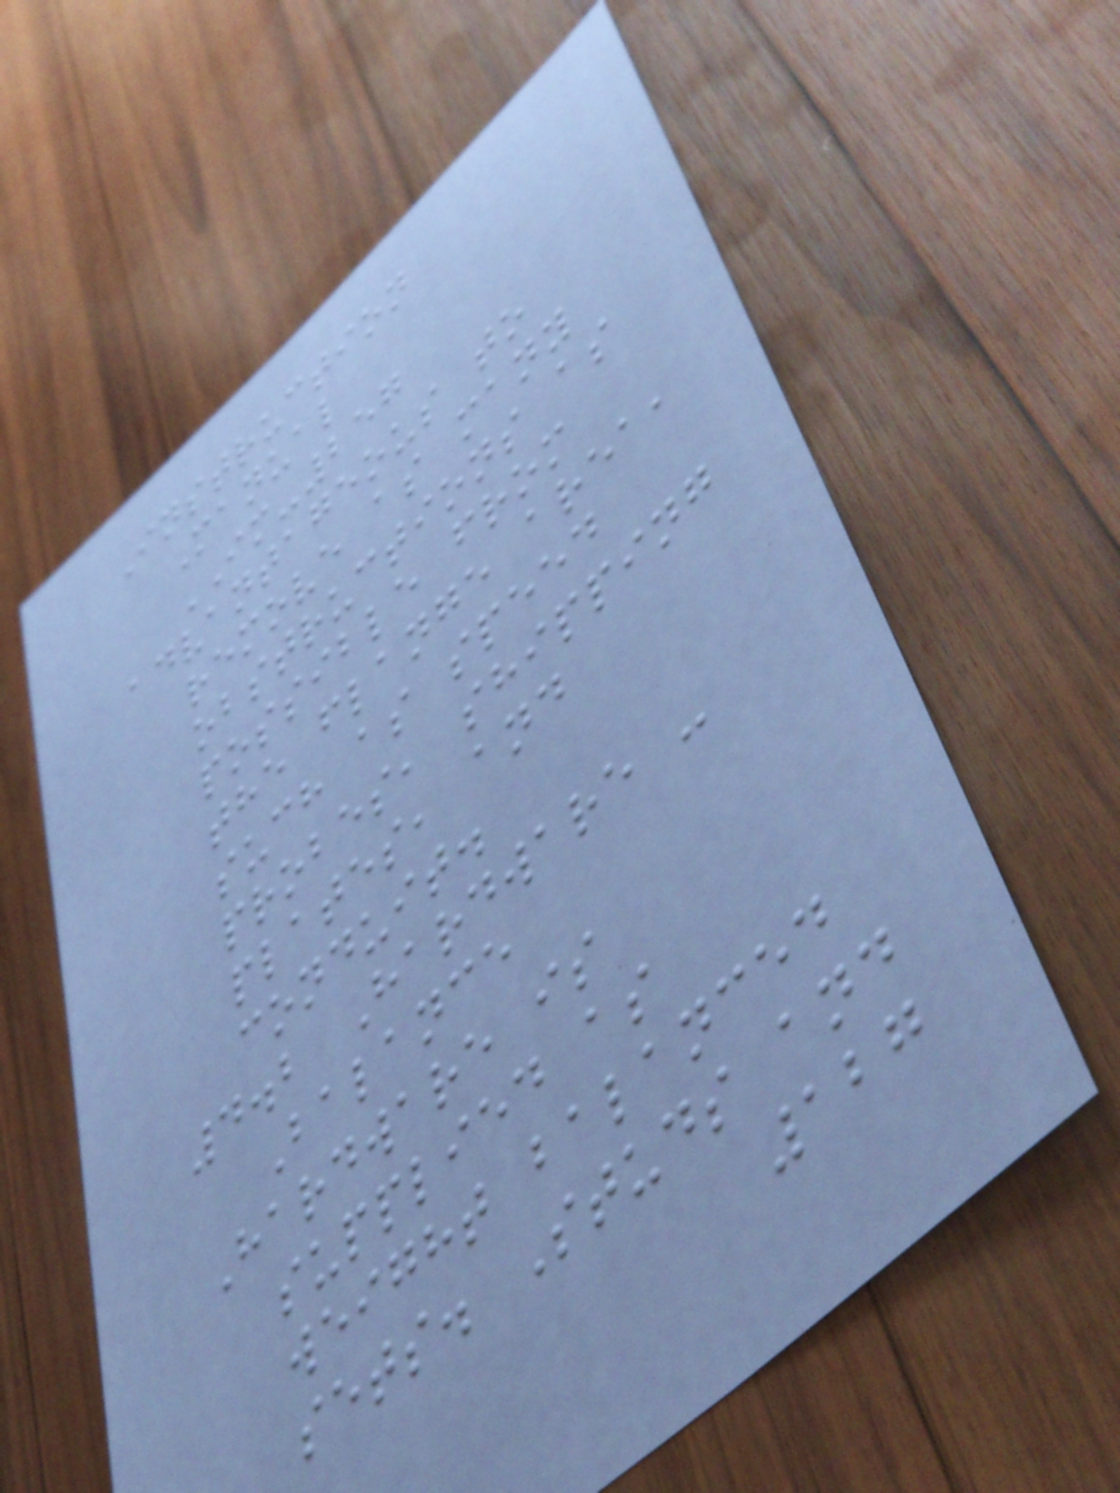Instruction
Manual
IM-257
advantageous to
remove as many
obstructions as
possible from
the flange area,
such as speed
probes, shipping
plates, and
conduit.
4.2 Hardware -
Balance
Hardware is
supplied as
weight balanced
sets. Studs and
127
